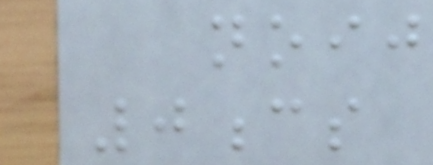noij
0cs
